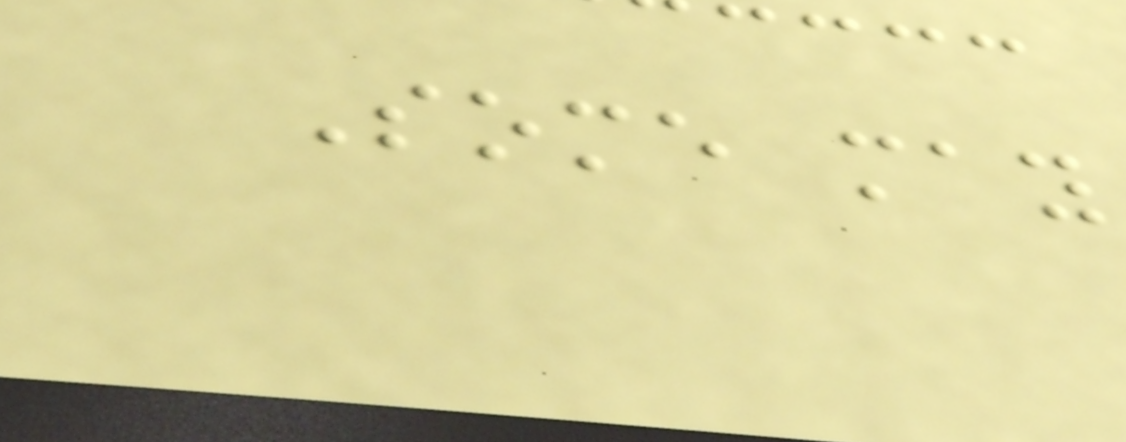Some may
